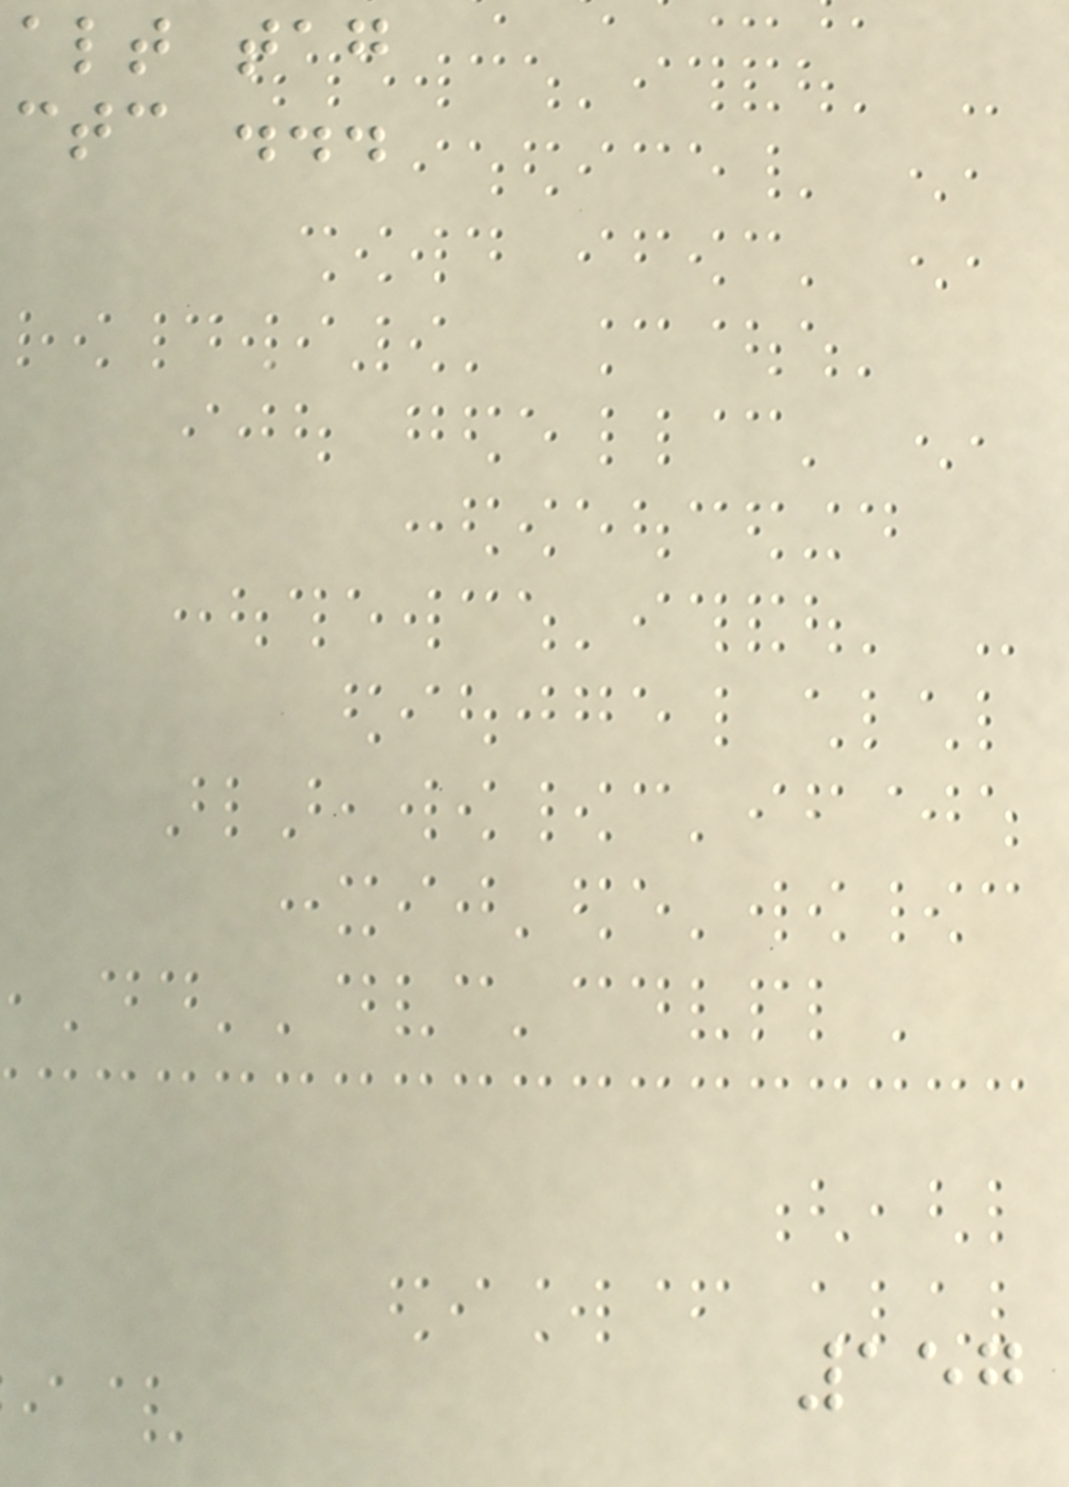alt tag
ctc ...
157
